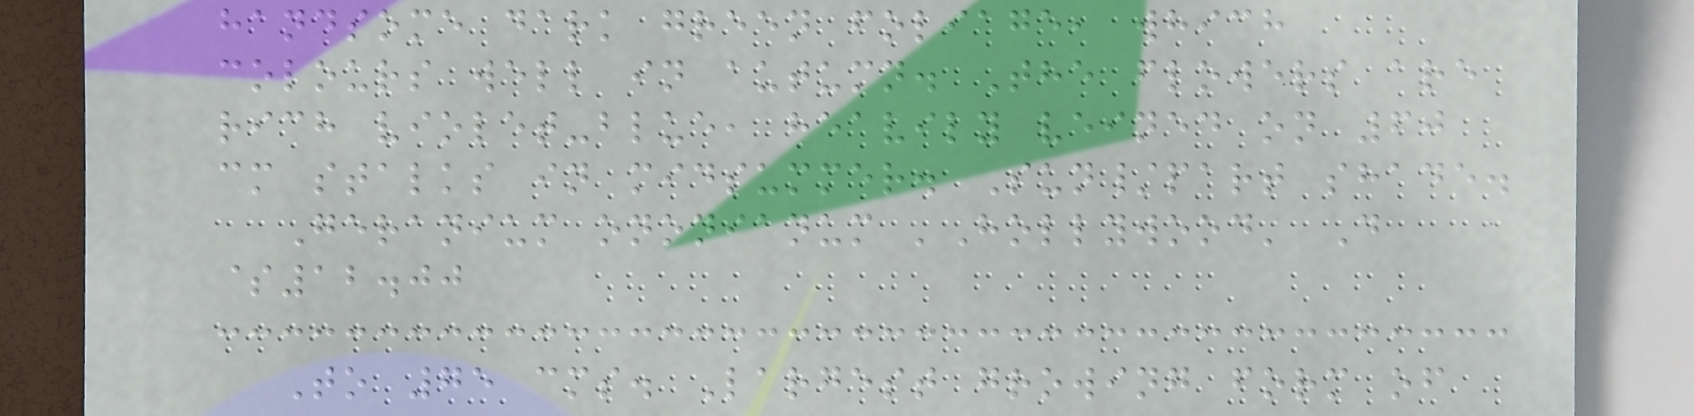handsome dark green foliage, which
colours well in autumn. The flowers are
rich violet-blue, heavily veined on 60
cm stalks in midsummer. Sun/part shade.
Geranium ononianum 'Hollywood' D
$12.00
To 75 cms. Largest growing form of
